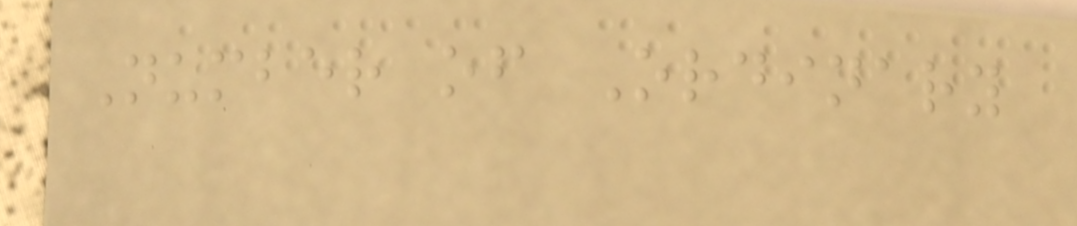Number of Ordinary
